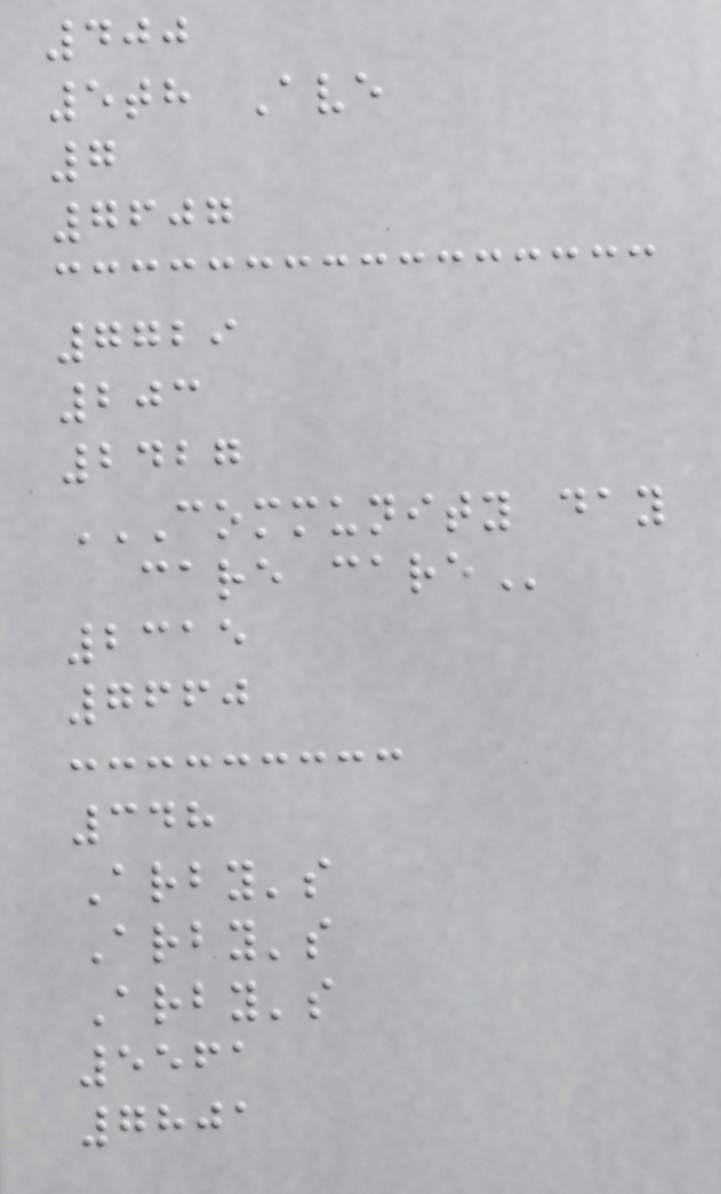400
5th Ave
7
7607
7729
203
2427
COMMUNITY DAY
CARE CARE
2315
7660
348
Arby's
Arby's
Arby's
5561
7801
